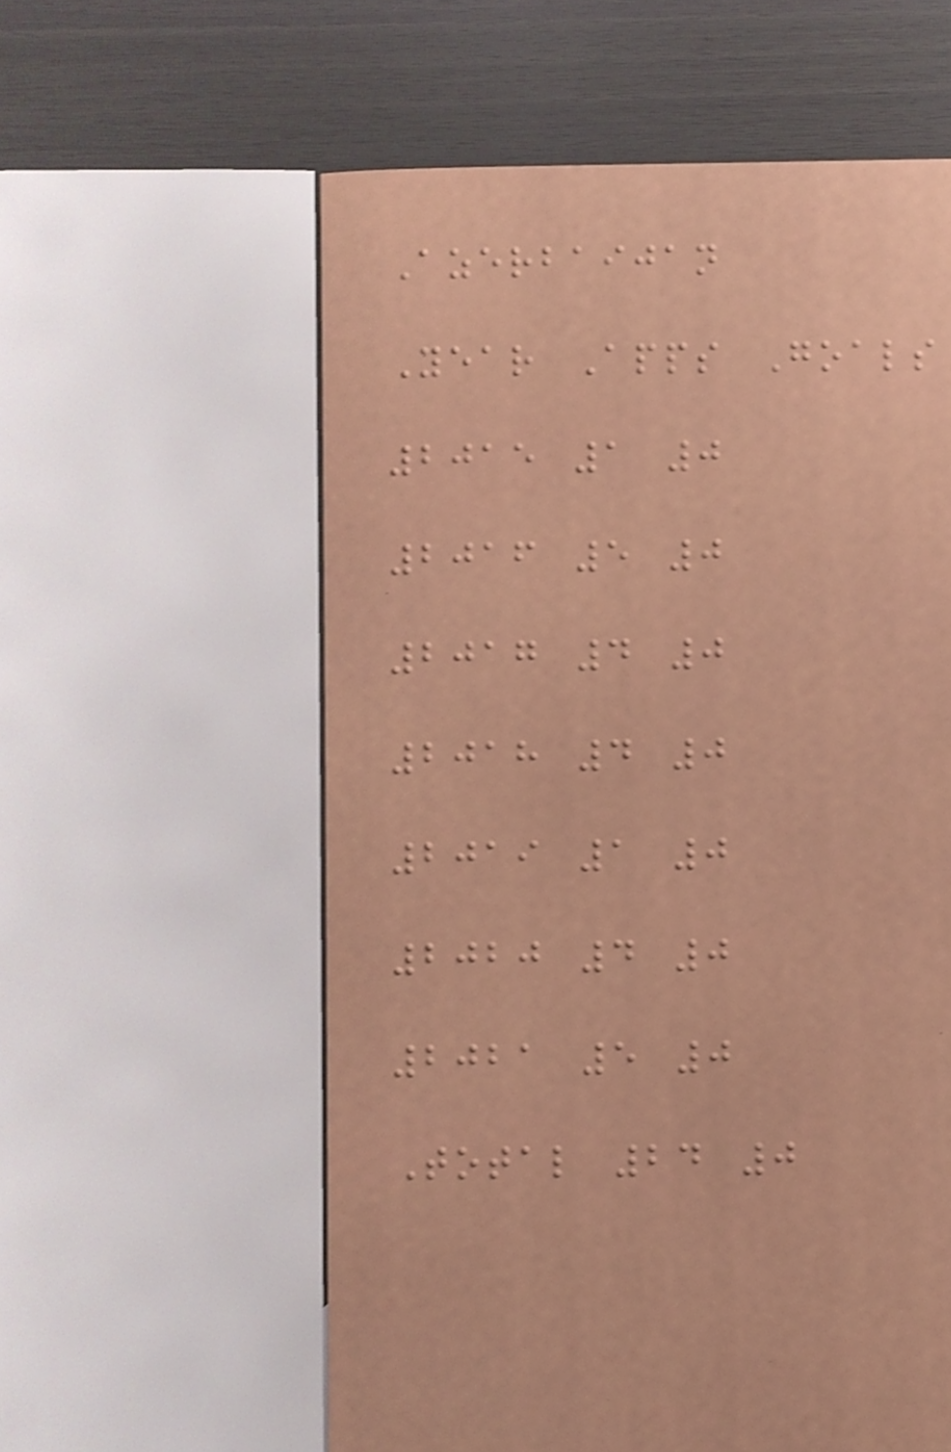Azerbaijan
Year Apps Goals
2015 1 0
2016 5 0
2017 4 0
2018 4 0
2019 1 0
2020 4 0
2021 5 0
Total 24 0
